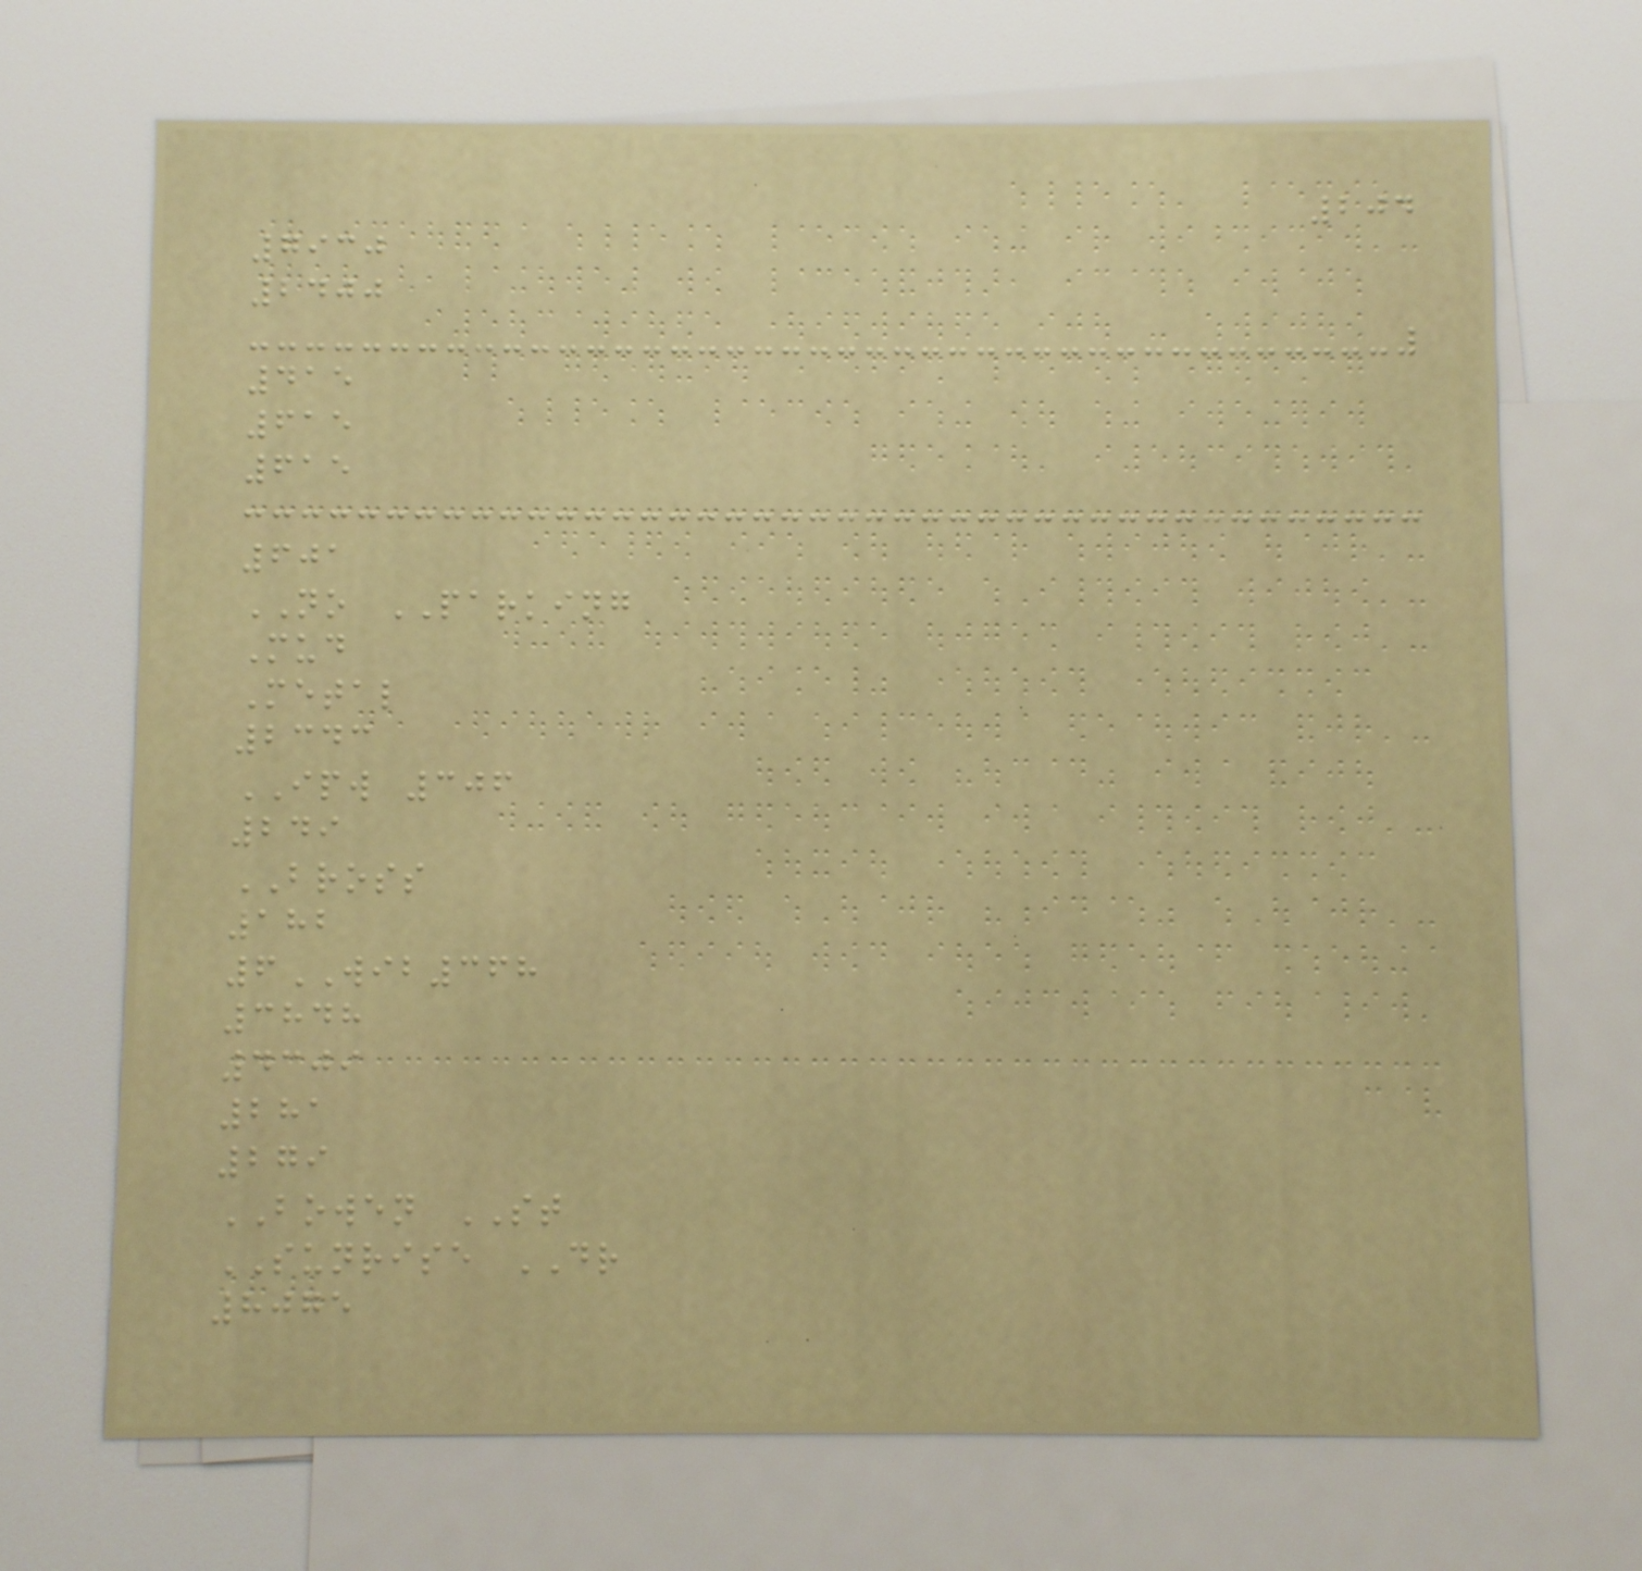204
7930
2400
415
615
615
601
NO PARKING
Mud
Metal
2343
IPW 306
249
BROSS
182
6WIB368
3848
4309
281
279
BOWEN ST
SUNRISE DR
8075
